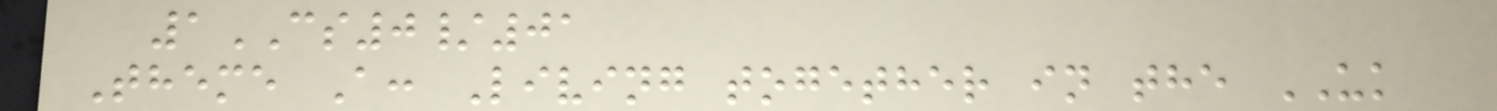1CS0/01
Theme A: Living together in the UK
